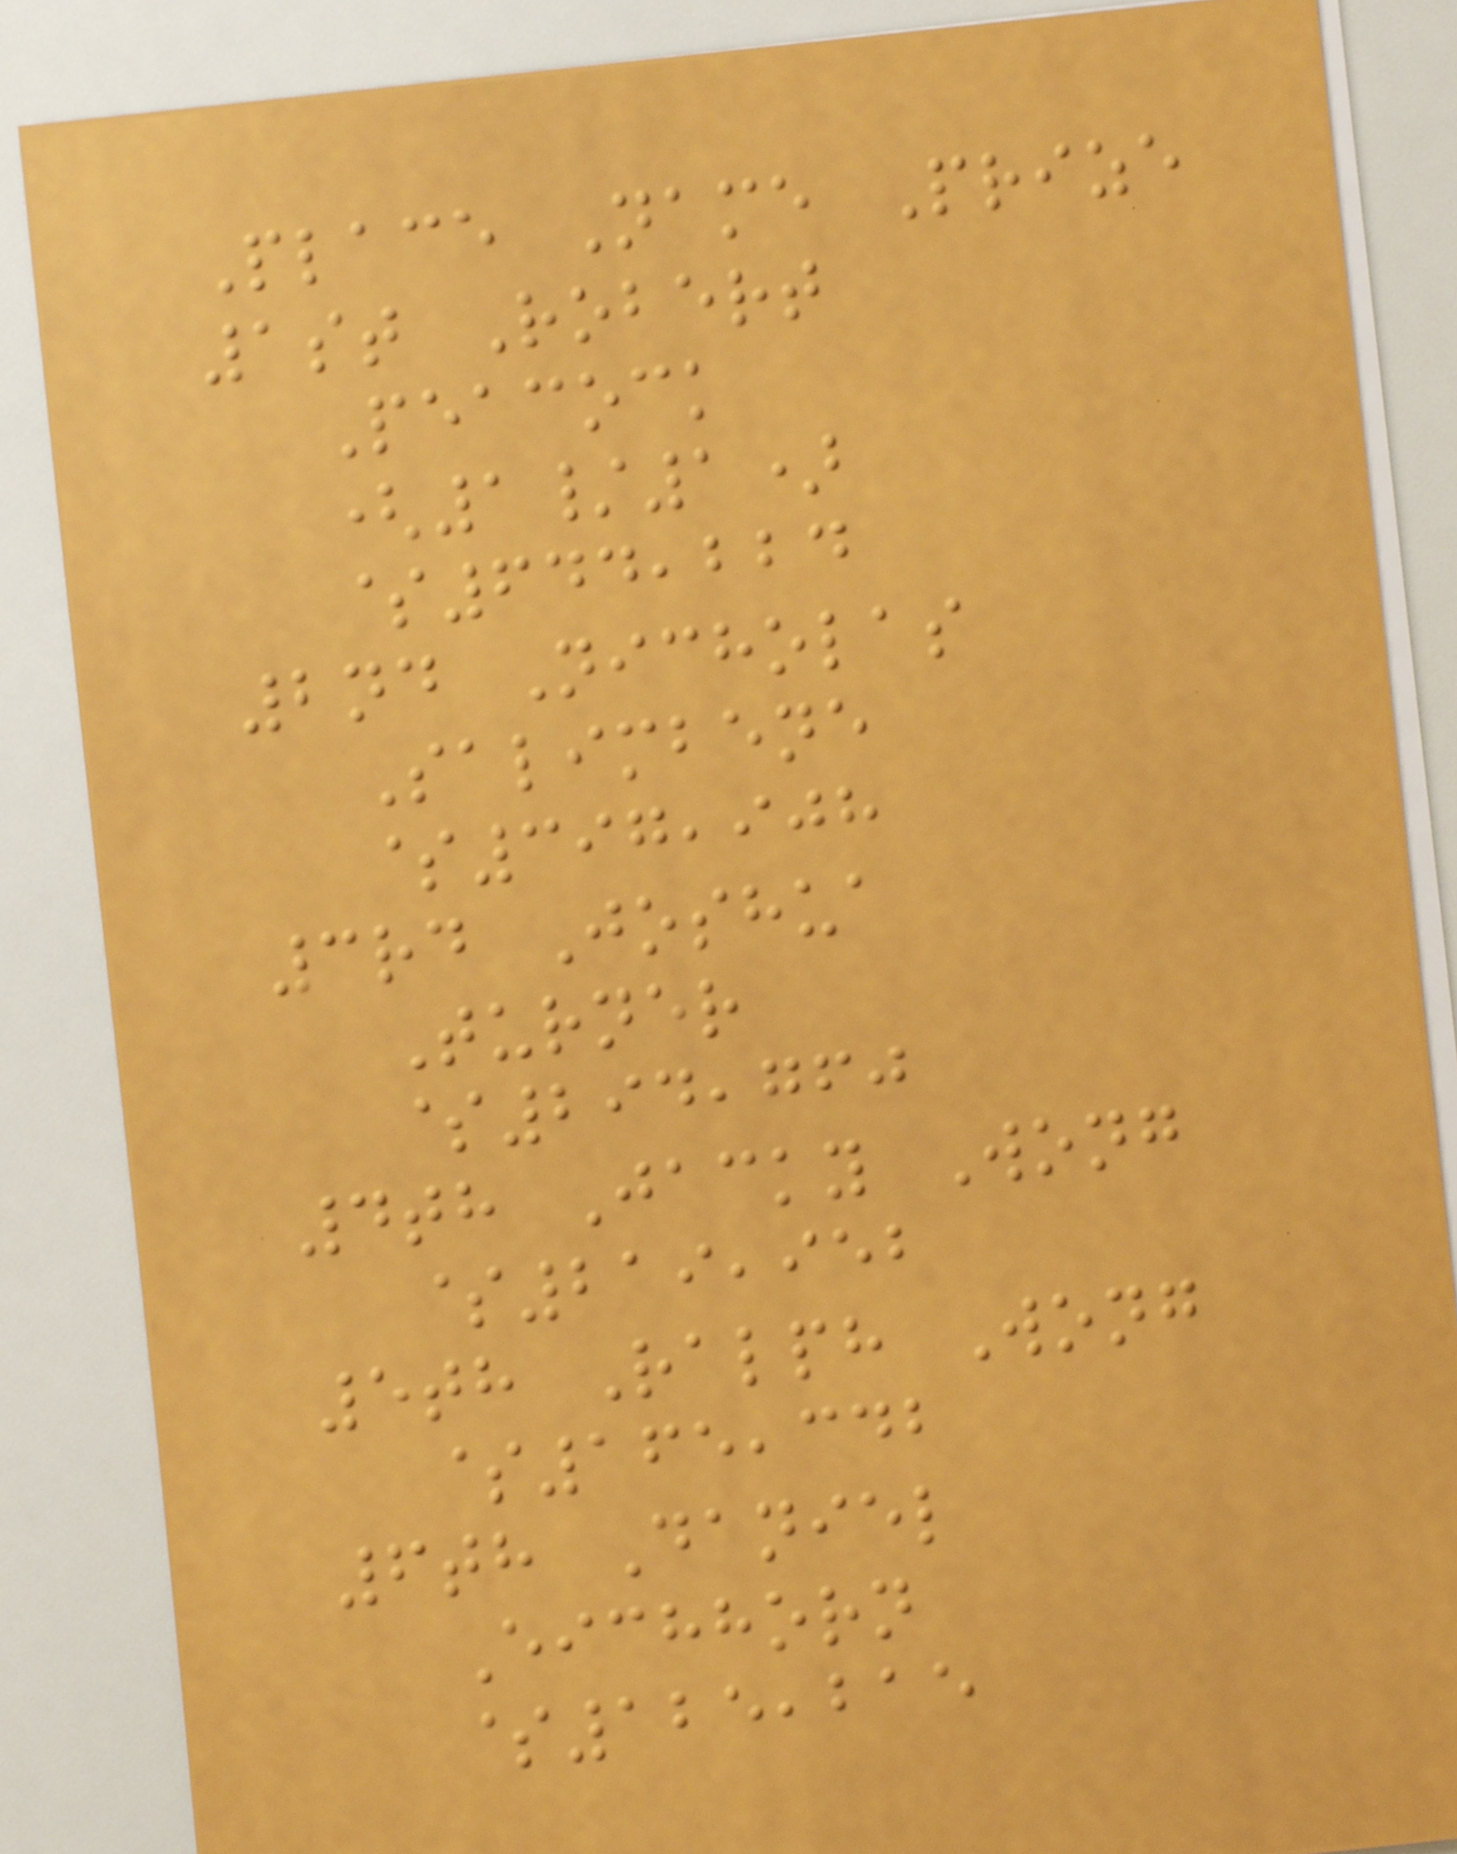Place Name Prize
1st Robert
Peacock
(1/1)
$644,224
2nd Nicholas
Salimbene
$397,908
3rd Joshua
Turner
$294,760
4th Jacky Wong
$219,952
5th Ralph Wong
$165,342
6th Daniel
Eichhorn
$125,215
